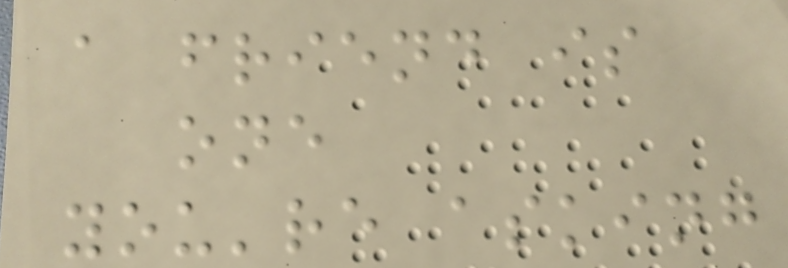a friend is
one
you're asking
